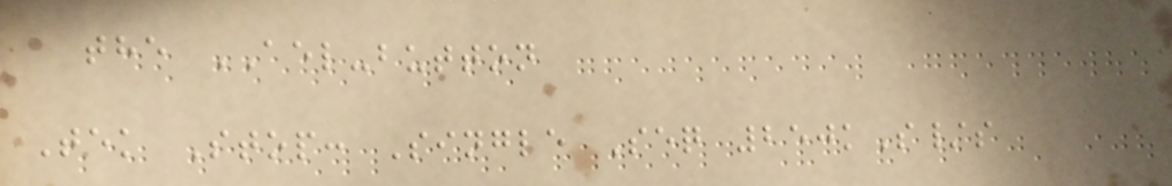the AEL-button
Tek Stop: Single Seq 250kS/s
